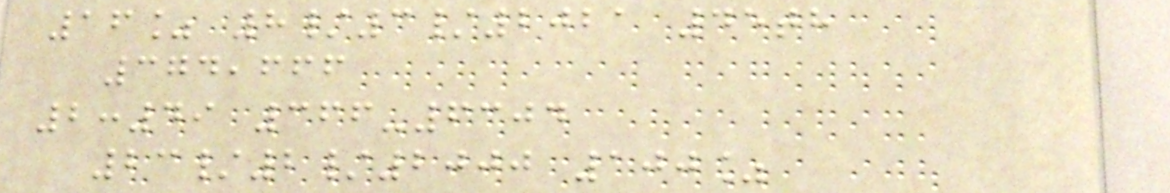16% 8/3/2021 45th
374,666
2:49 366-6304
23/2/2000 100%
